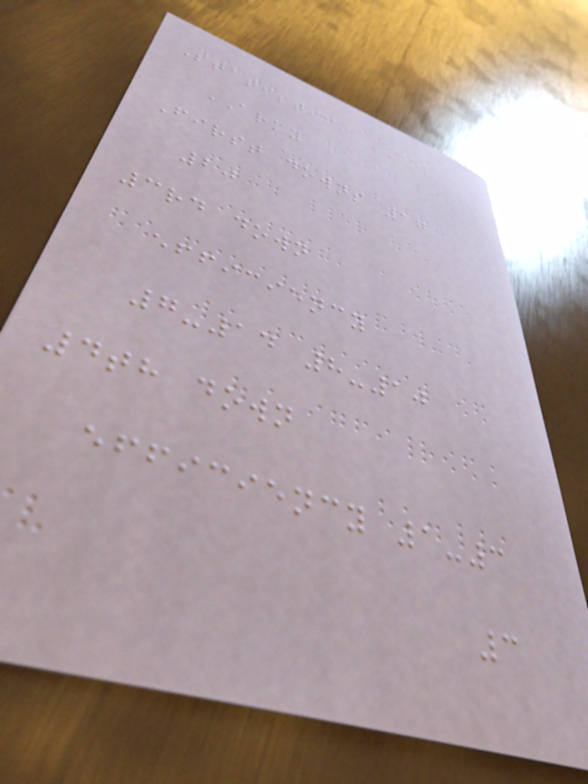Statistics COL
ARMY
First downs 17
20
3rd down
efficiency
7-14 8-10
4th down
efficiency 1-3
3
